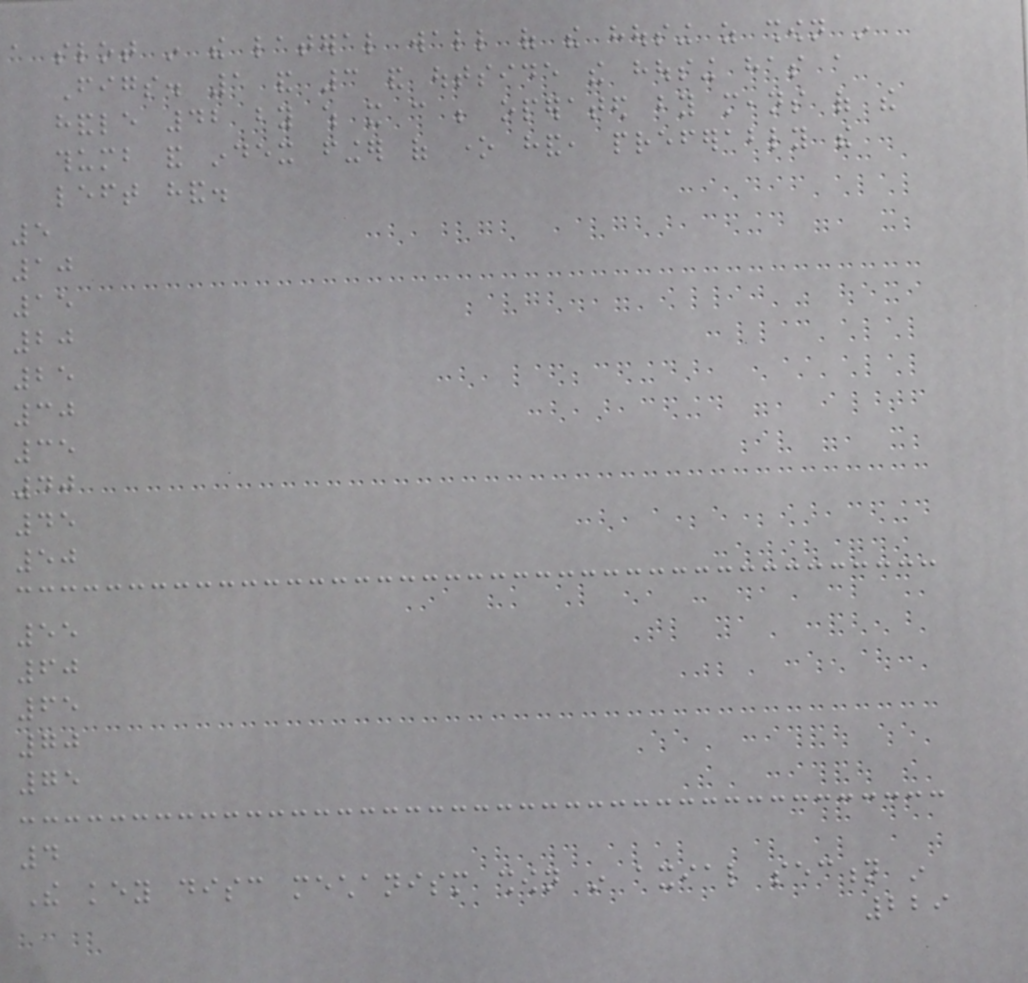a slot in the lateral wall of the housing as shown in
Figs. 1 and 3 and outside the housing has a
handle 42 by which it can be operated by means of the
thumb and index finger of one hand, preferably the
left hand.
5
10
15
20
25
30
35
40
45
50
55
60
65
70
75
4
The key disc mechanism shown in axial section in
229
